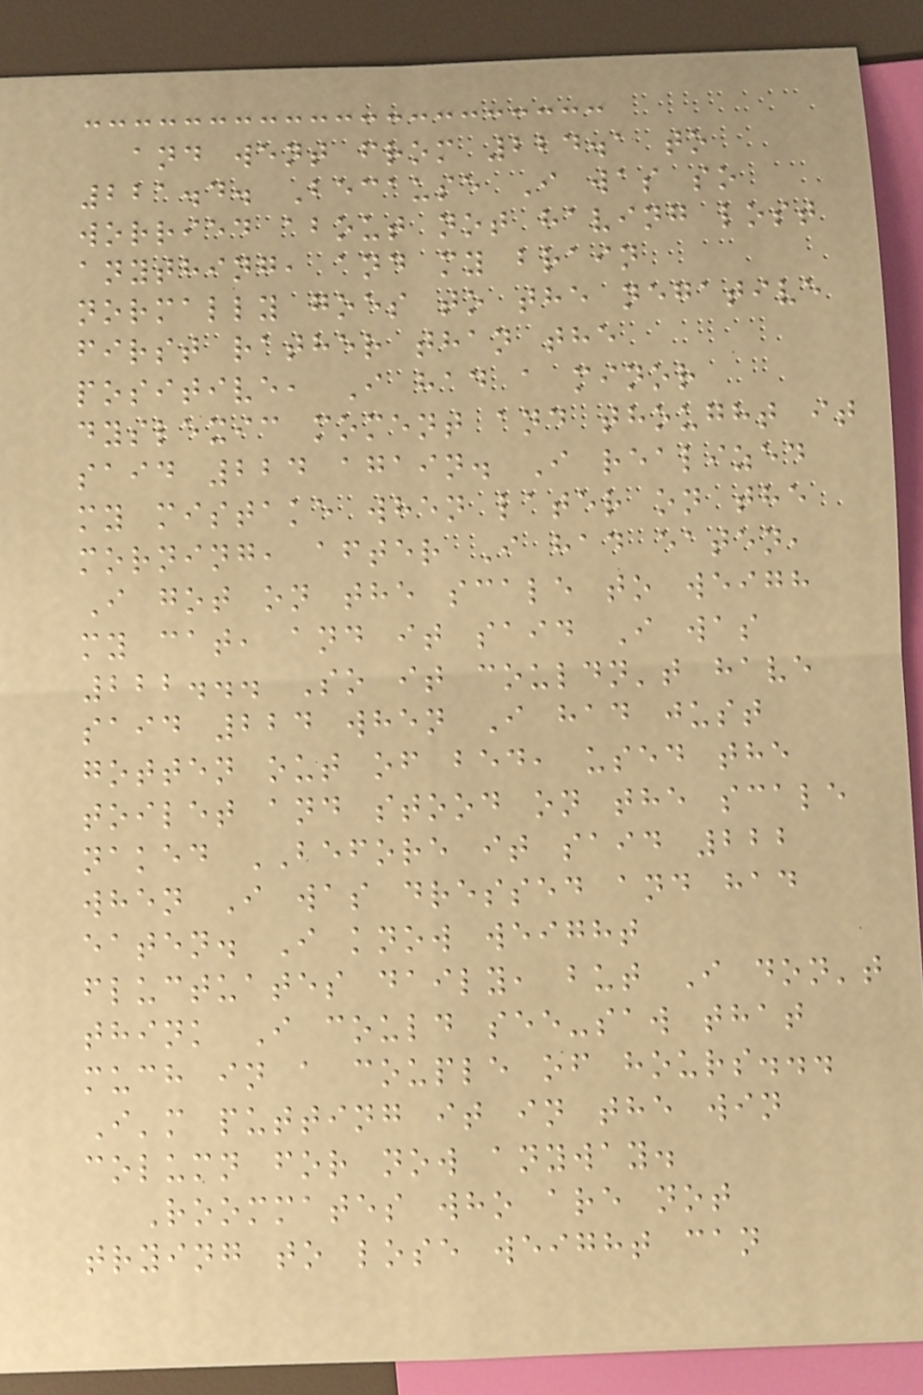and went from 224.1 to
221.4. Because I was so
worried about not having lost
anything, and my brain
normally goes to the negative
first rather than the
positive, I had a minor
dyslexic moment and thought it
said 224 again. I realized
my mistake when later on the
morning, after I had eaten,
I got on the scale to weigh
my cat, and it said I was
222... So it couldn't have
said 224 when I had just
gotten out of bed, used the
toilet and stood on the scale
naked BEFORE it said 222
when I was dressed and had
eaten. I know weight
fluctuates daily, but I don't
think I could see-saw that
much in a couple of hours...
I'm putting it in the win
column for now anyway.
Roommates who are not
trying to lose weight can
